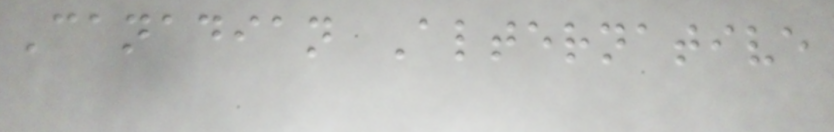Canadian Alternative
